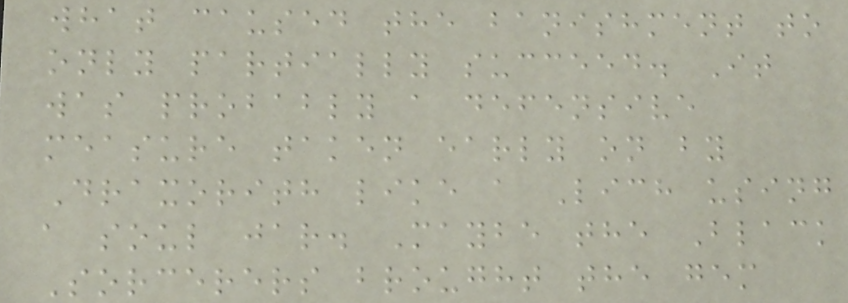what caused the banishment to
only partially succeed. It
was probably a defensive
measure taken early on by
Draxorith like a Lich using
a soul jar. Maybe the Black
Sorcerers brought the gem
